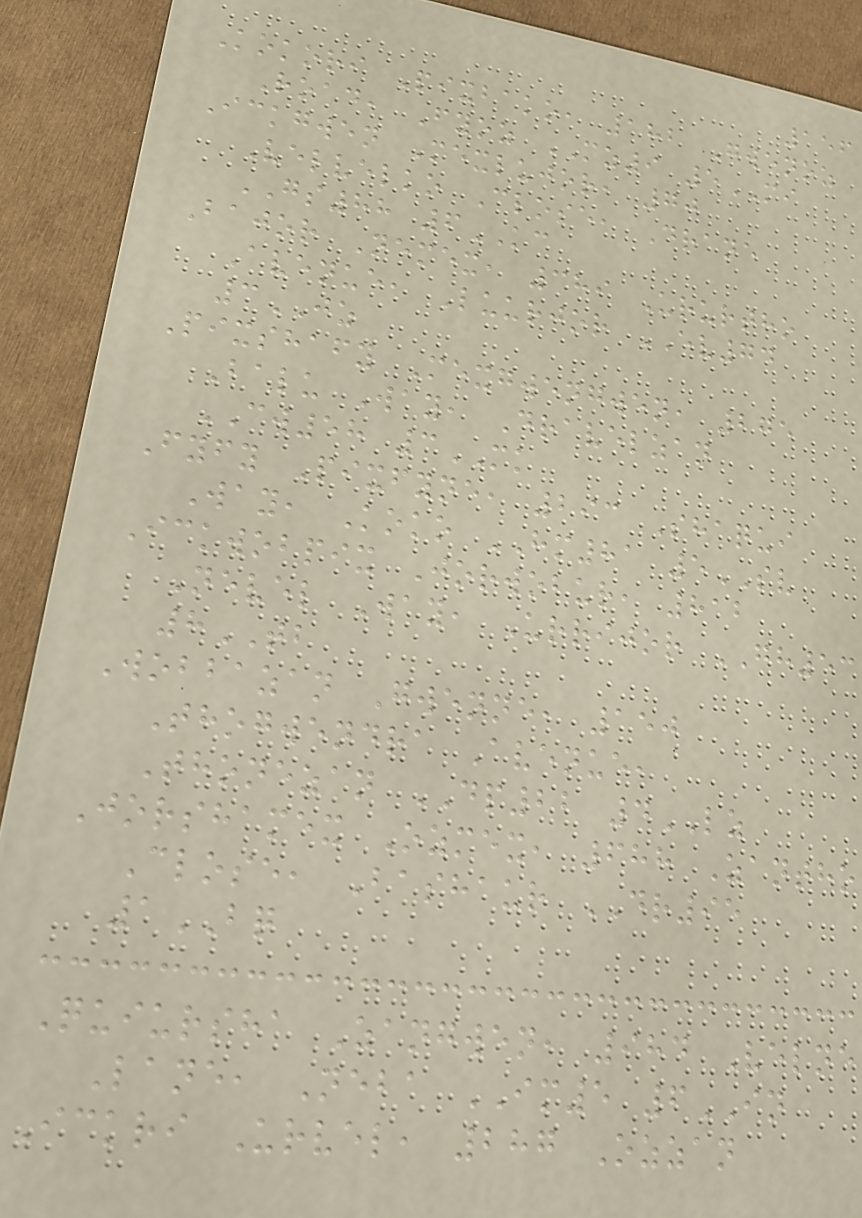156
Kokori Pixbako, 182 Gwenoz
Road, Fyoz MZ9 5MI
Ickgwen Mexlujor, 70
Velvelko Close, Drane
GS88 6KC
Bajor Nemex, 389 Ururtho
Avenue, Luurjor EV74
3JZ
Pixshafy Mexgwengwen, 275
Balu Way, Dravelzan
CW58 3MK
Fyfy Pixfyne, 293 Shaqui
Way, Koko HM81 5SV
Ickwobpix Jorwobur, 812
Nevel Way, Urrijor GH53
8TB
Wobbazan Gwenne, 150
Thogwendra Avenue,
Thonezan DP22 4LZ
Jorshamex Ozmex, 688 Zantho
Close, Bashaur DR95
1BQ
Quiursha Zangwen, 984 Velne
Lane, Neba IM5 6IN
Ickri Urvel, 287 Ozzan
